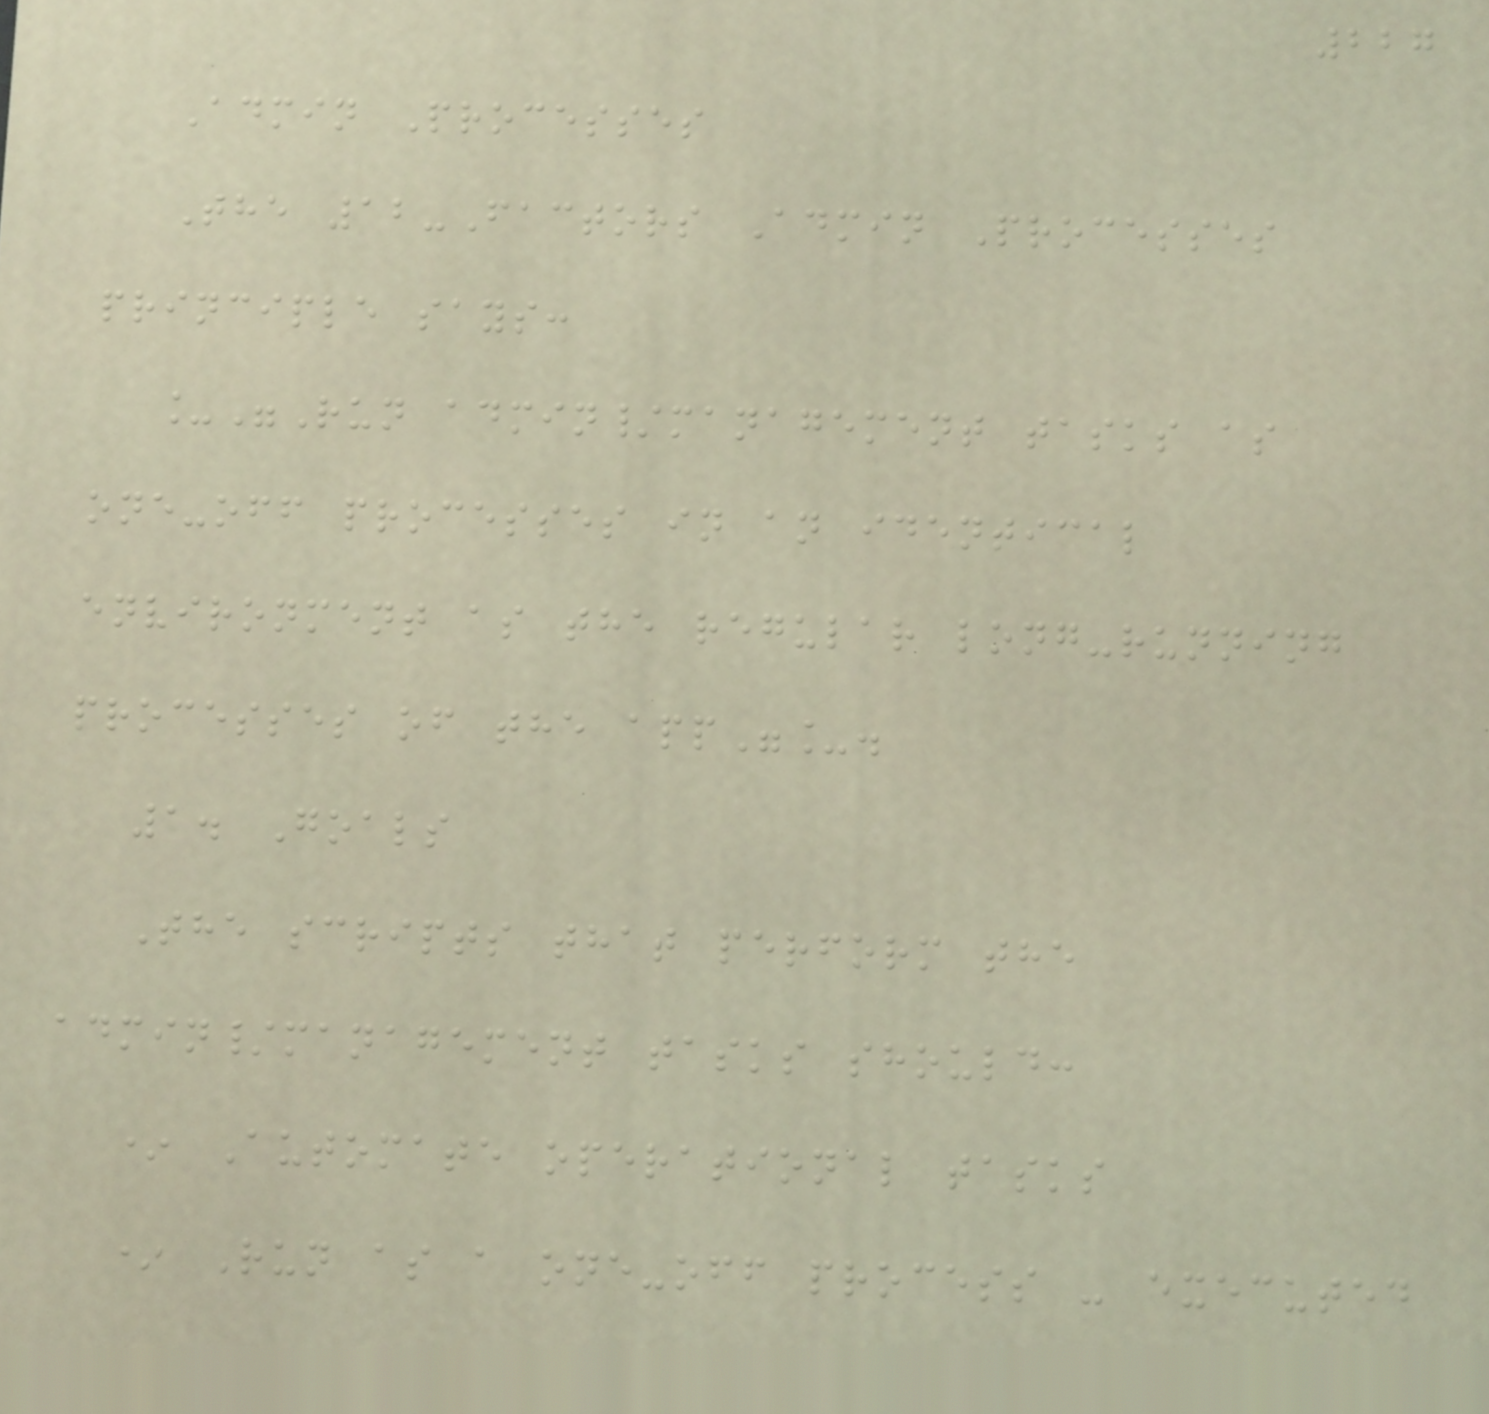227
Admin Processes
The 12-Factors Admin Processes
principle says:
_"Run admin/management tasks as
one-off processes in an identical
environment as the regular long-running
processes of the app"_.
1. Goals
The scripts that perform the
admin/management tasks should:
* Automate operational tasks
* Run as a one-off process - executed
